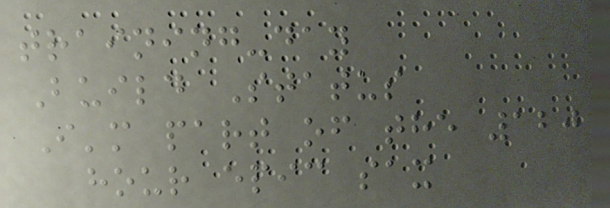training-day
Build Status
I'm part of the 120
hour epic sax
